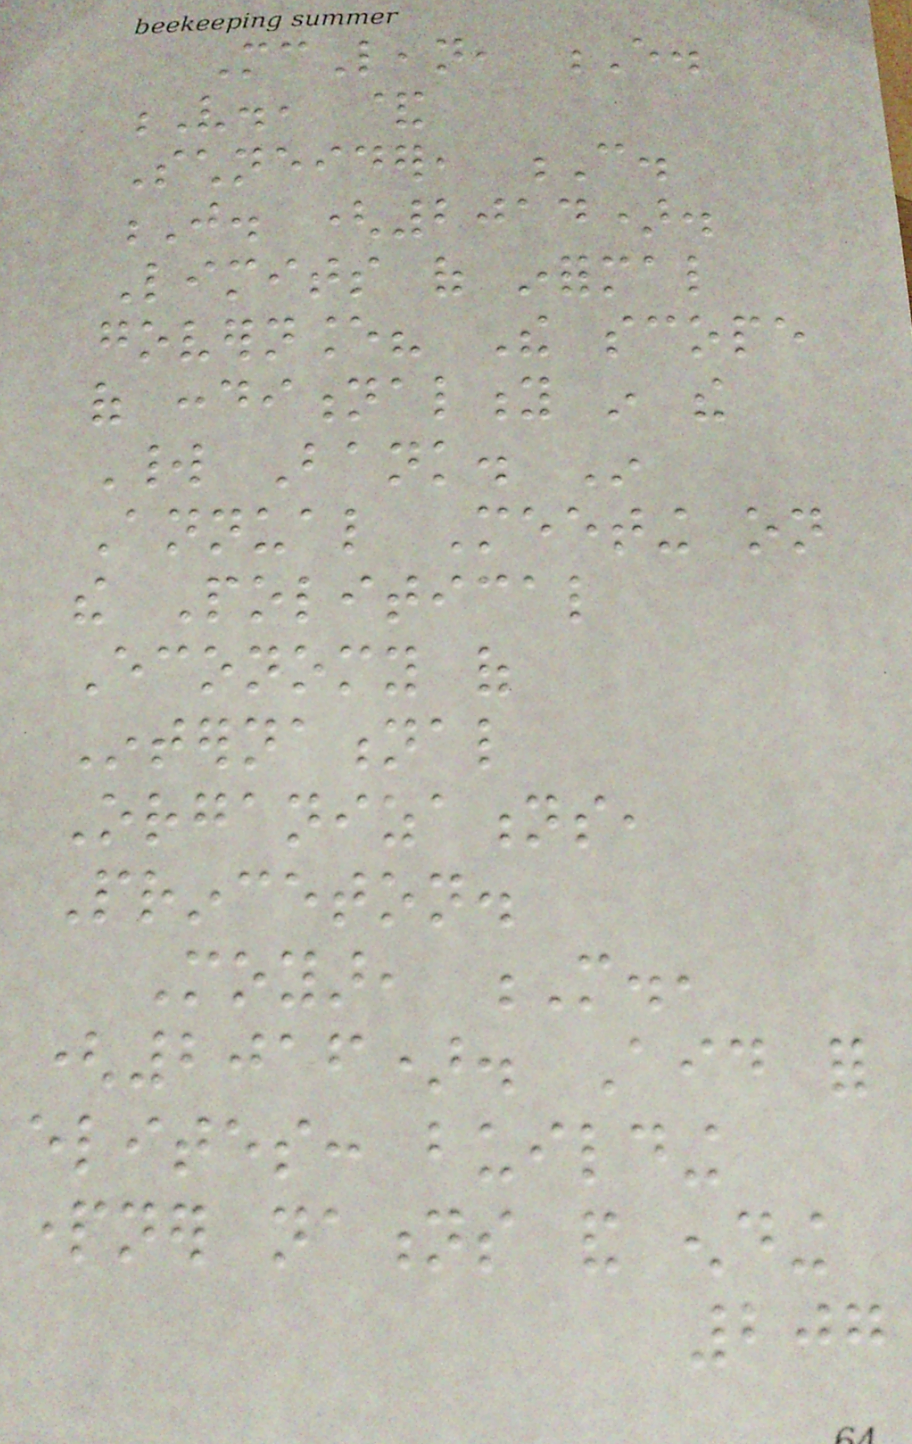McLean, E.
V., &
Schneider, C.
J. (2014).
Limits of informal
governance? The scope
of conditionality in the
World Bank. In
Annual Meeting on
the Political
Economy of
International
Organizations,
Princeton.
Moyar, M.,
(2016). Aid for
elites: building
partner nations and ending
207
